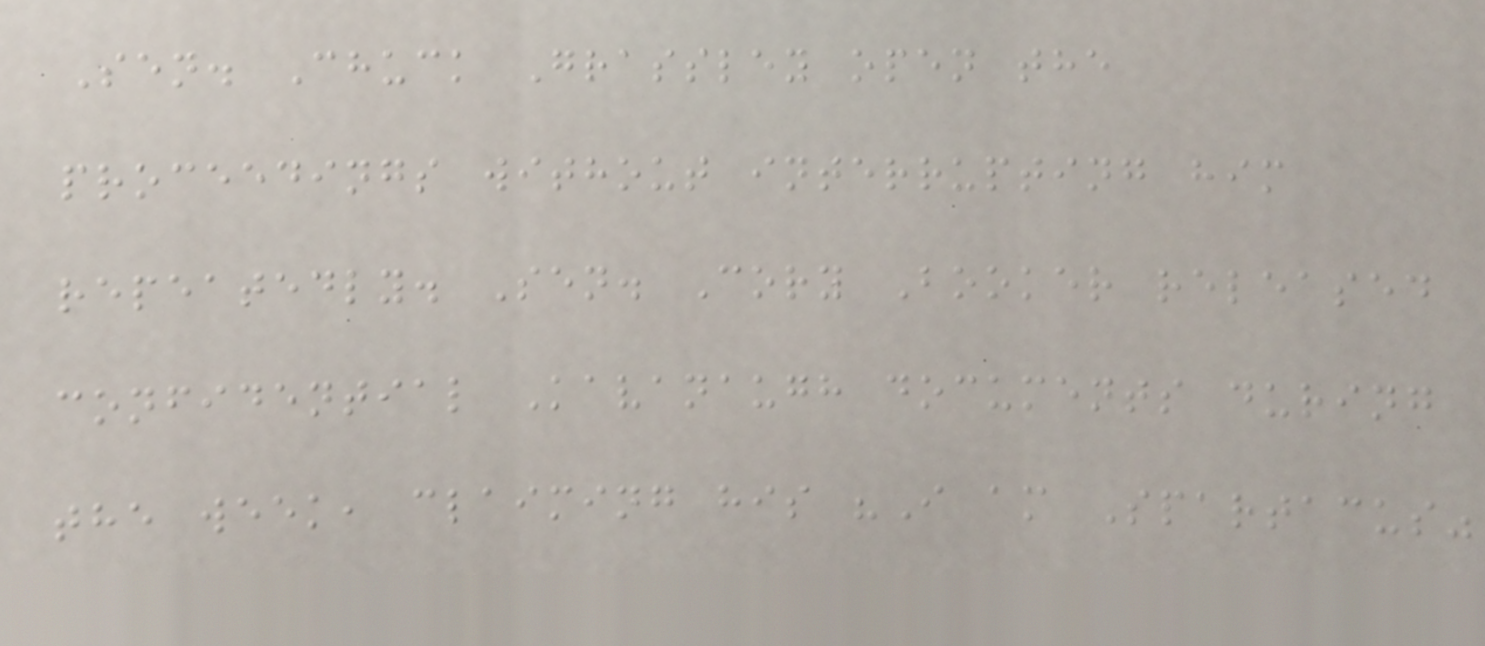Sen. Chuck Grassley open the
proceedings without interrupting him
repeatedly. Sen. Cory Booker released
confidential Kavanaugh documents during
the week, claiming his "I am Spartacus"
